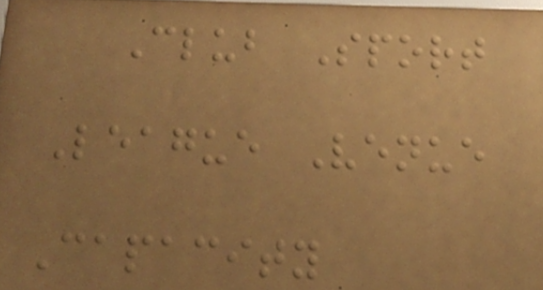Club Sport
League Venue
Capacity
